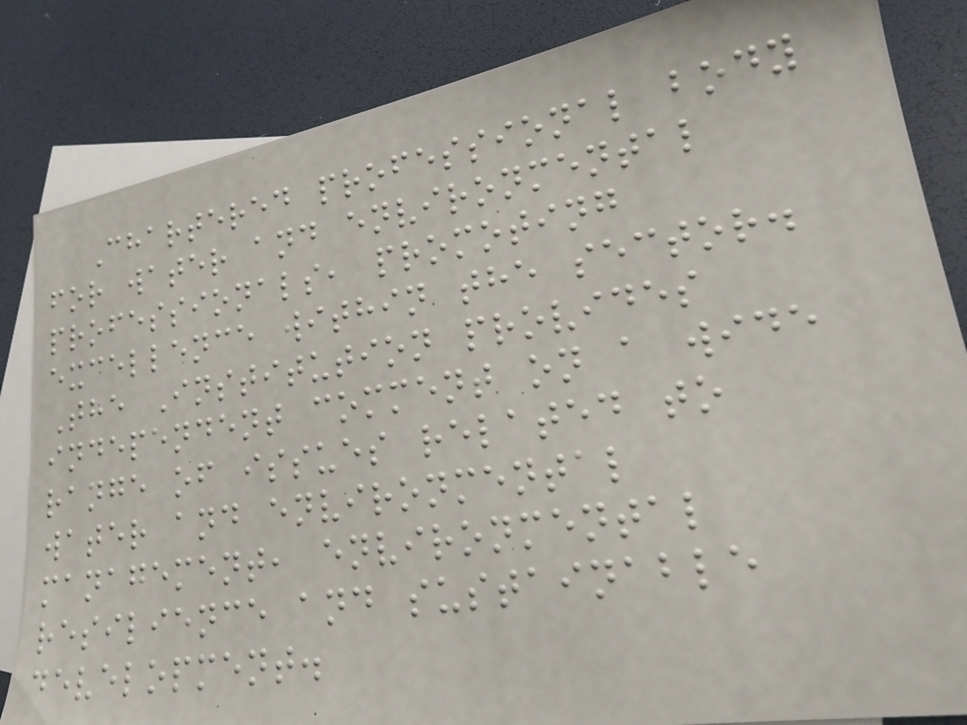Chartered professional body
for water and environmental
professionals, promoting
excellence within the sector.
The Institution provides
independent comment on a wide
range of issues related to
water and environmental
management, environmental
resilience and sustainable
development.
